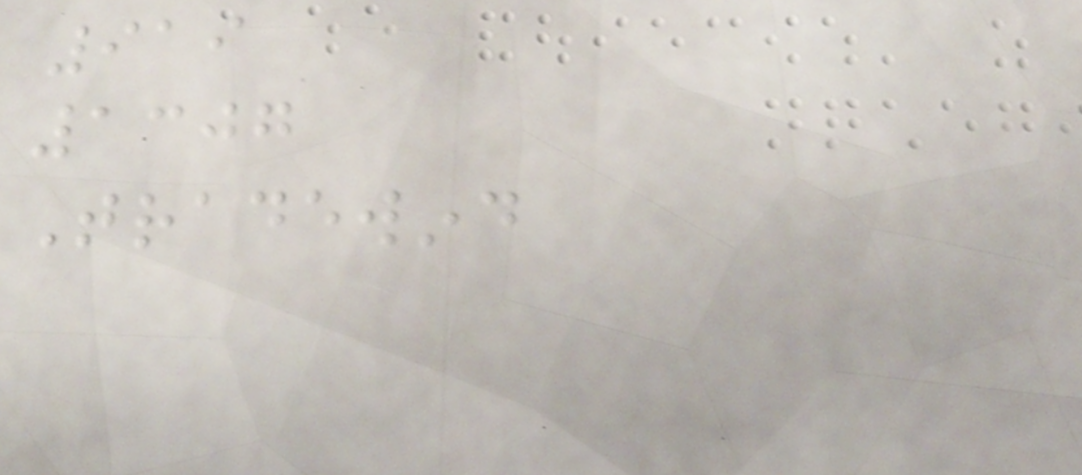919
1307
Tradewind
